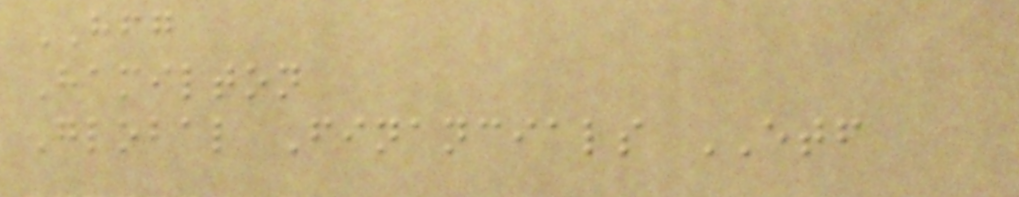HFG
Hamilton
Global Financials ETF
